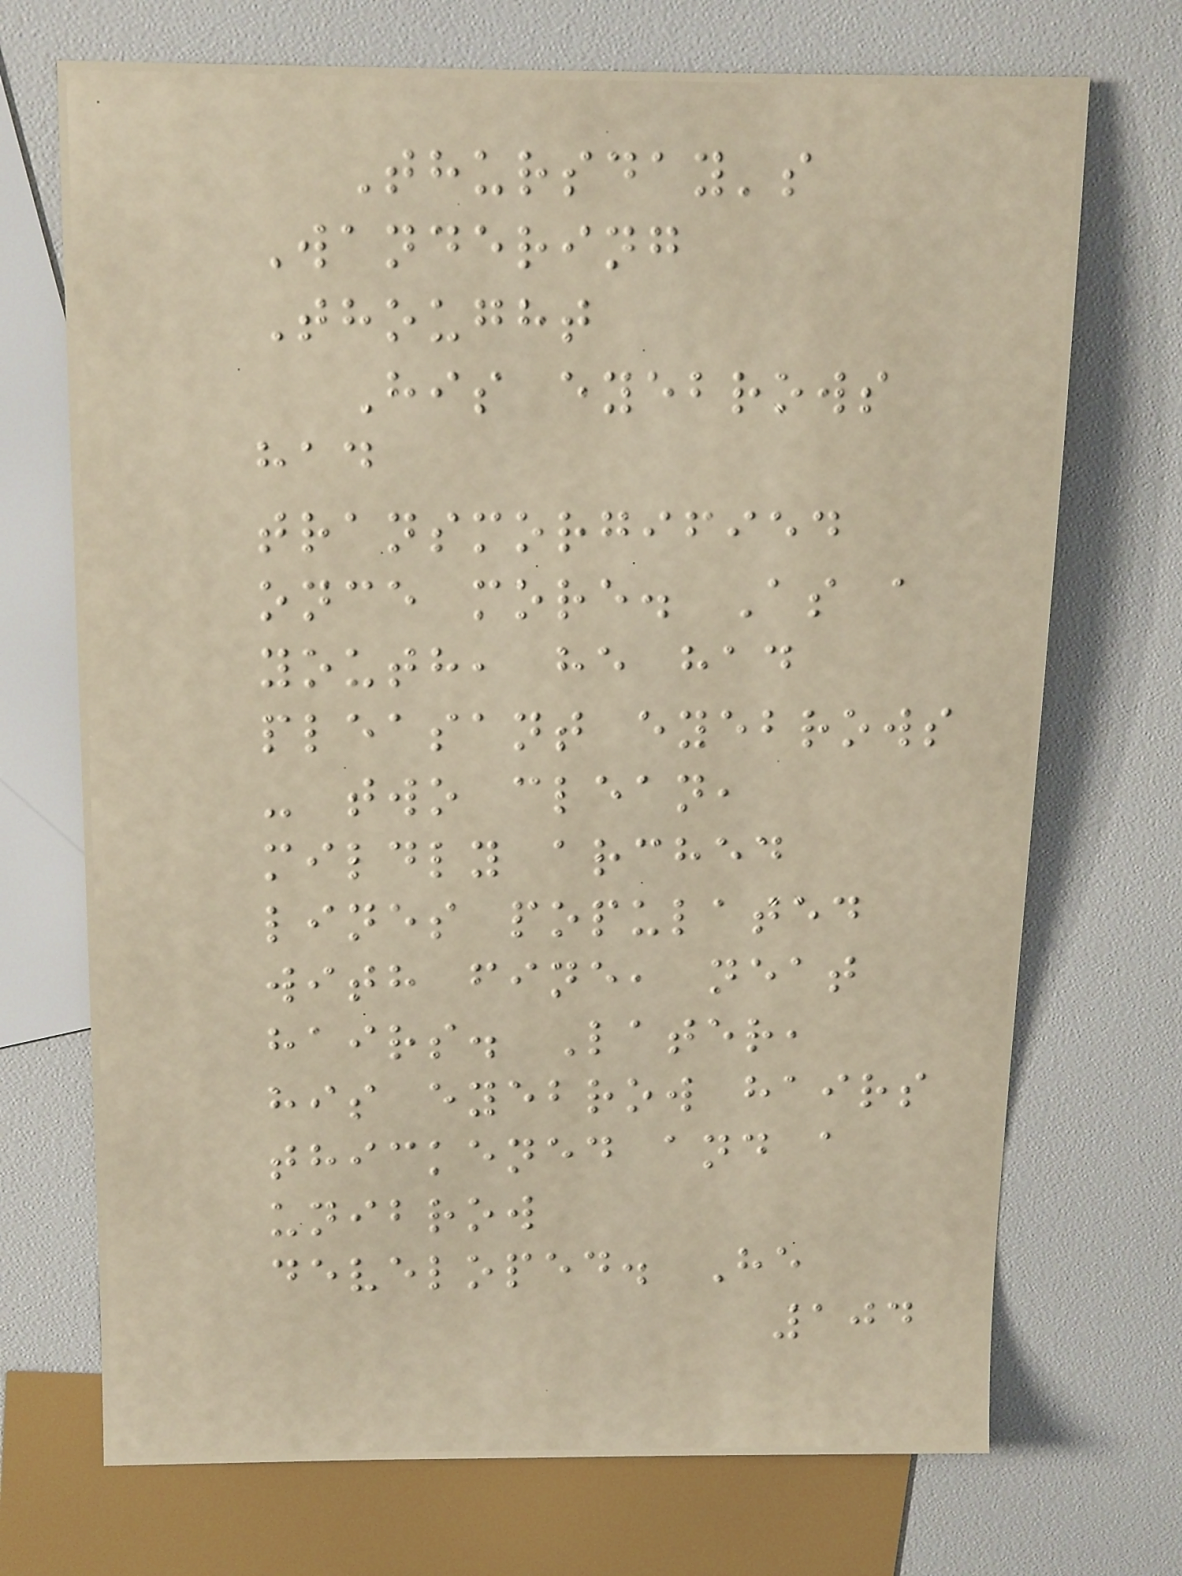Thursday's
Wandering
Thought
His eyebrows
had
transmorgified
once more. As a
youth, he had
pleasant eyebrows
- two clean,
mildly arched
lines populated
with fine, neat
hairs. Later,
his eyebrow hairs
thickened and a
unibrow
developed. He
104
